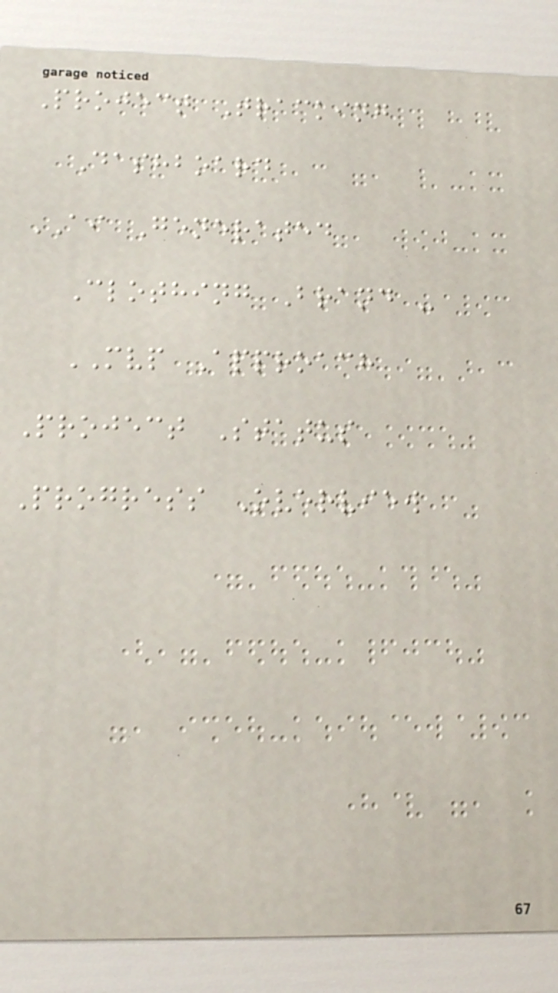Project Tracking
Dashboard
AI Generated
Clothing Brand -
MVP Approach
Project Status
Progress Overview
